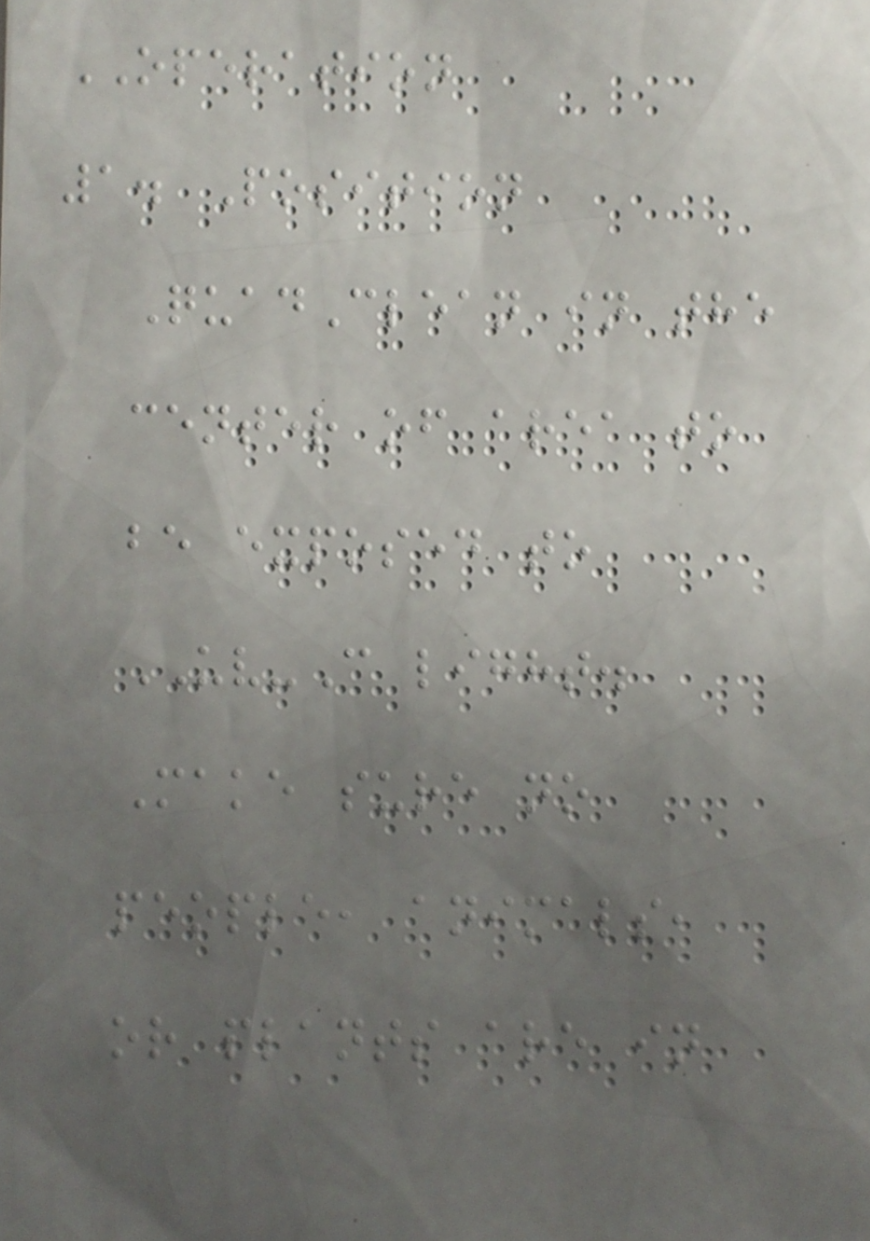OPERATION
1. Position
QuadClean in the
center of area to
be exposed to
UV-C light.
Make sure no
people, animals,
or plants are in
